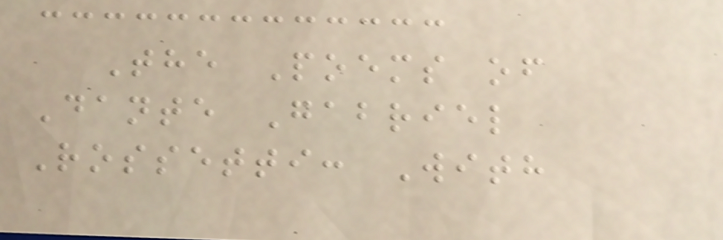The Poems of
Dante Gabriel
Rossetti: With
